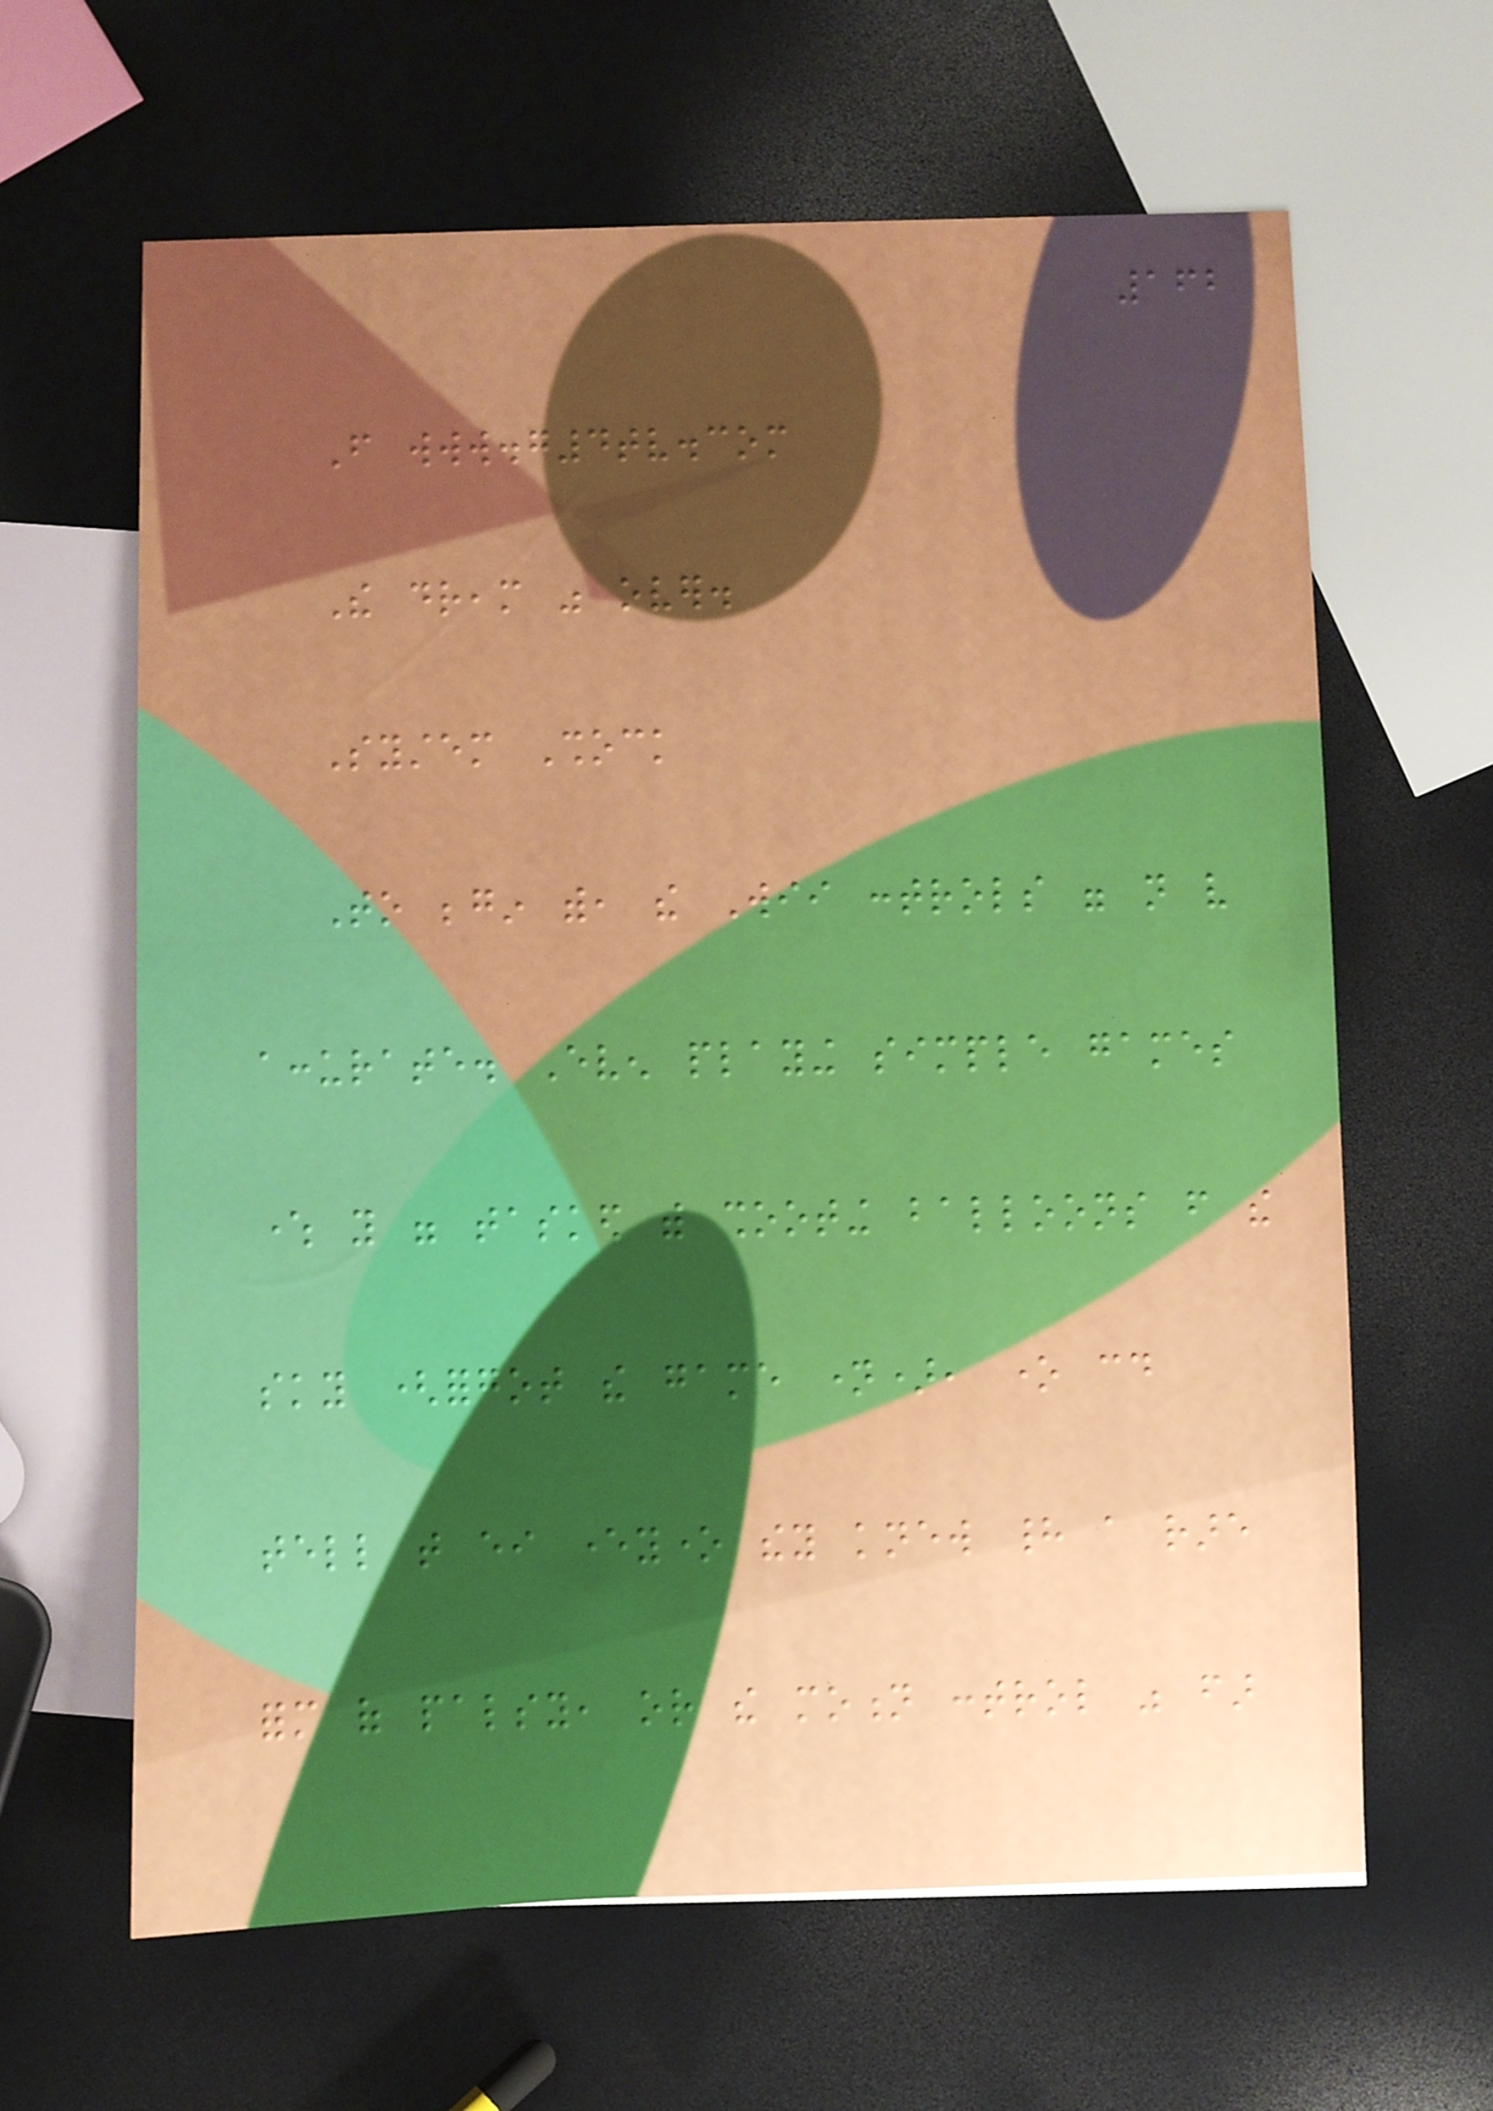162
From www.g4tv.com
The dream was over.
System Shock
To begin with, the Wii controls were not very
accurate. Even playing simple games
where you were tasked with shooting balloons from the
sky (forgot the game name), one could
tell that either everyone they knew had a rare
form of palsy, or the motion control was far
